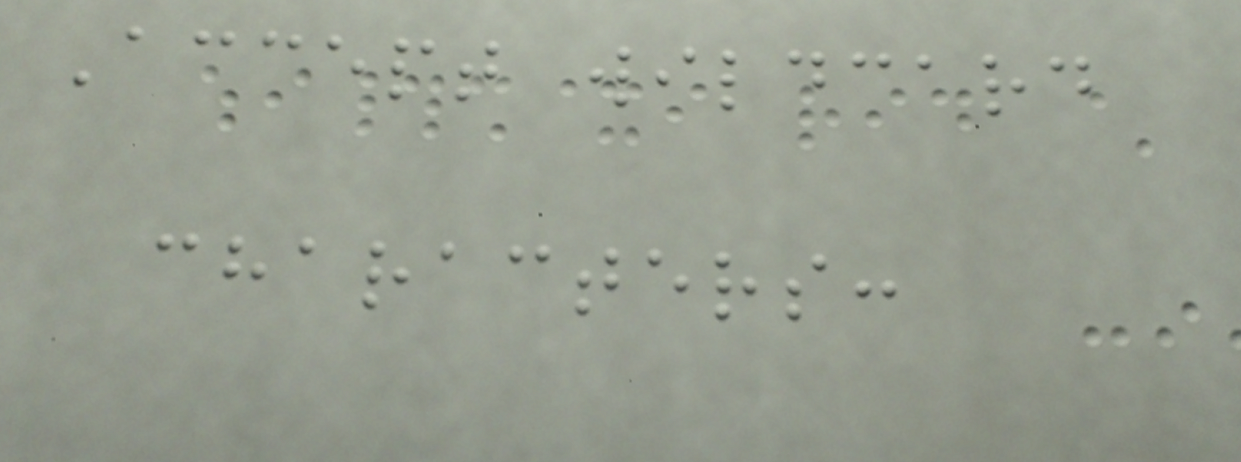Accept wildcard
characters:
